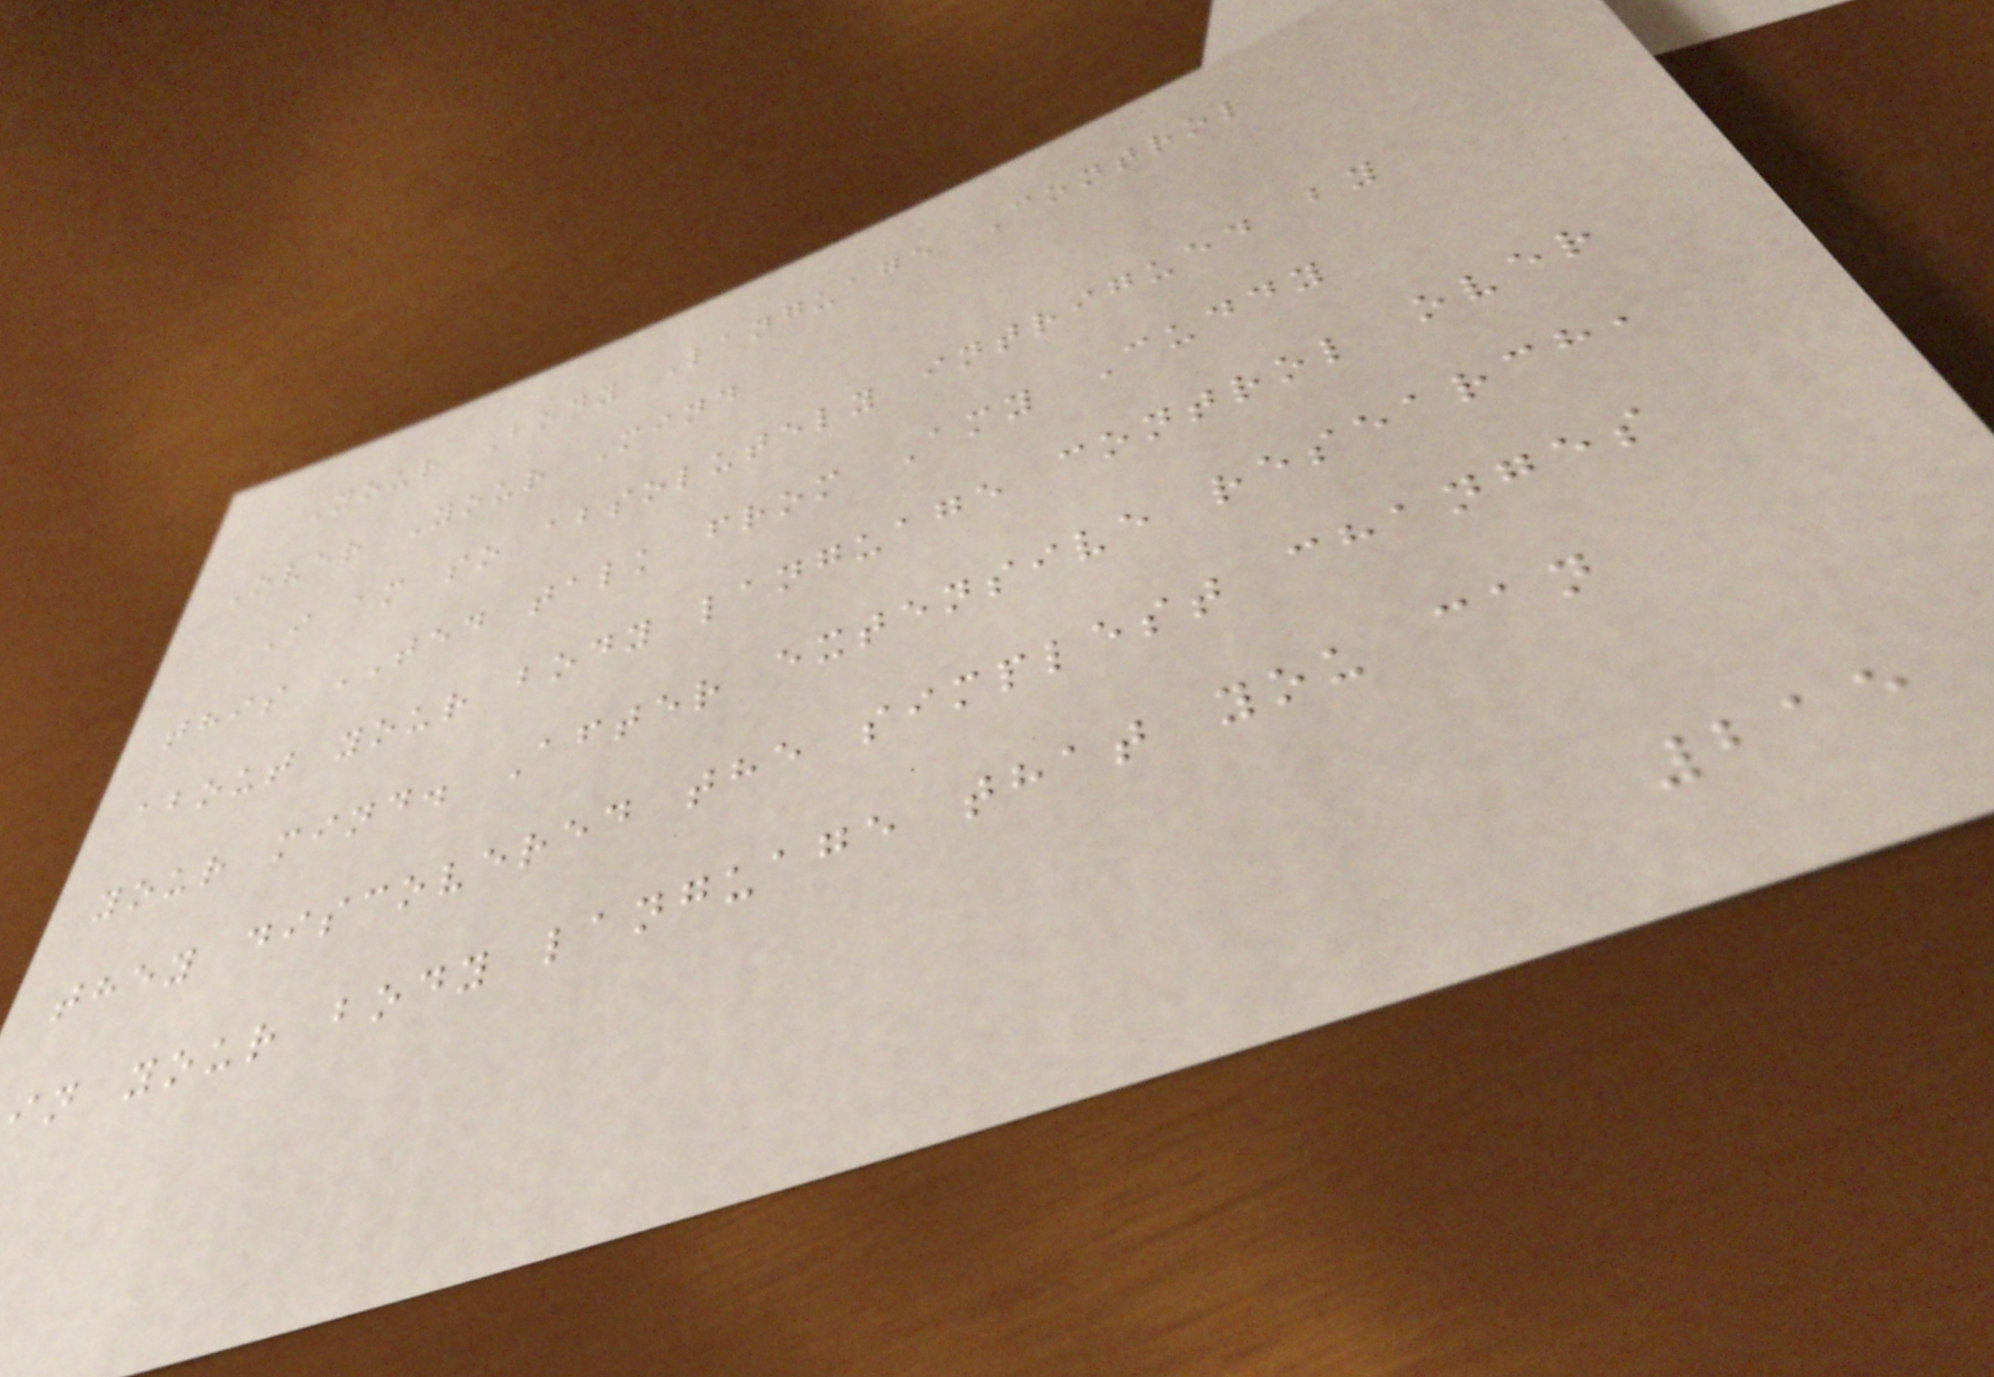Your Body Language Control
Over Your Mind
I am so absolutely intrigued by
this TED talk from Amy Cuddy
about your body language control over
your mind. After extensive research,
they discovered the simplest changes
in your body language that you can
215
